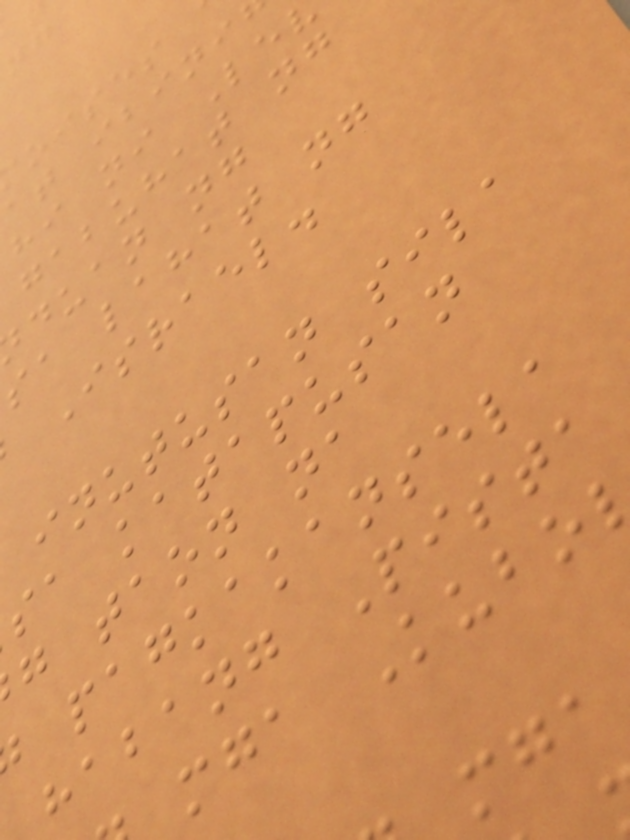at ibini
hi ni Le
gabuhat ng
duan ng
sa lahat ng
Israel.
inutusan sila
sa katapusan
g taon na
pagkakansela
habang Pista
mga Kubo
